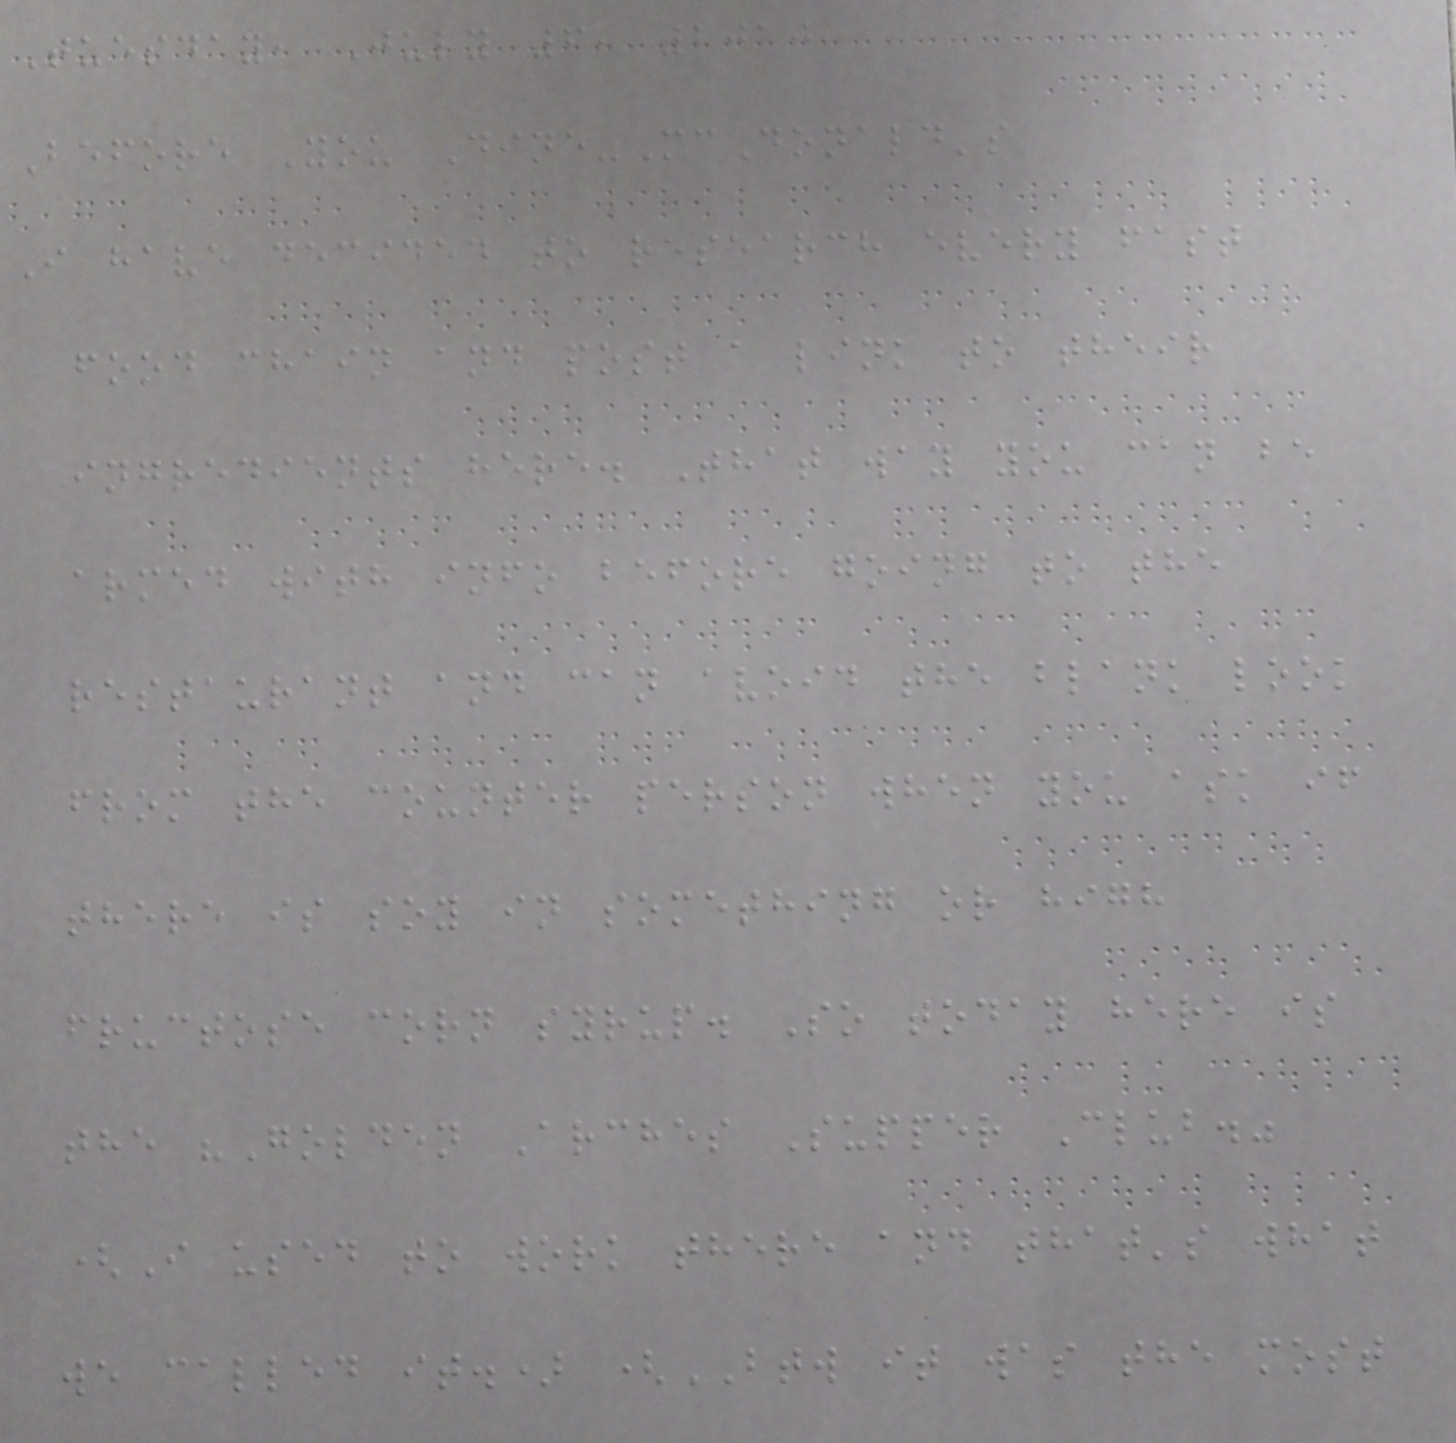Tuesday, July 6, 2010
Before You Dine-McDonald's
I have decided to research every fast
food chain and post a link to their
ingredients here. That way you can be
armed with info before going to the
restaurant and can avoid the blank look
from the counter person when you ask if
there is soy in something or high
fructose corn syrup. So today here is
the "Golden Arches Supper Club."
(I used to work there and that's what
we called it.) (BTW it was the most
